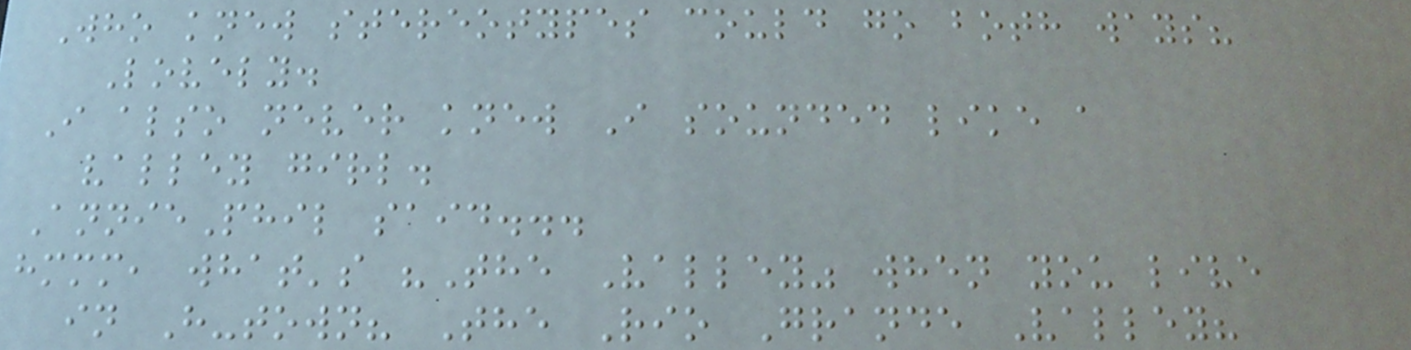Who knew stereotypes could go both ways?
Lovely.
I also never knew I sounded like a
valley girl.
AnniePhil said...
hmmm, what's "The Valley" when you live
in H-town? The Rio Grande Valley?
